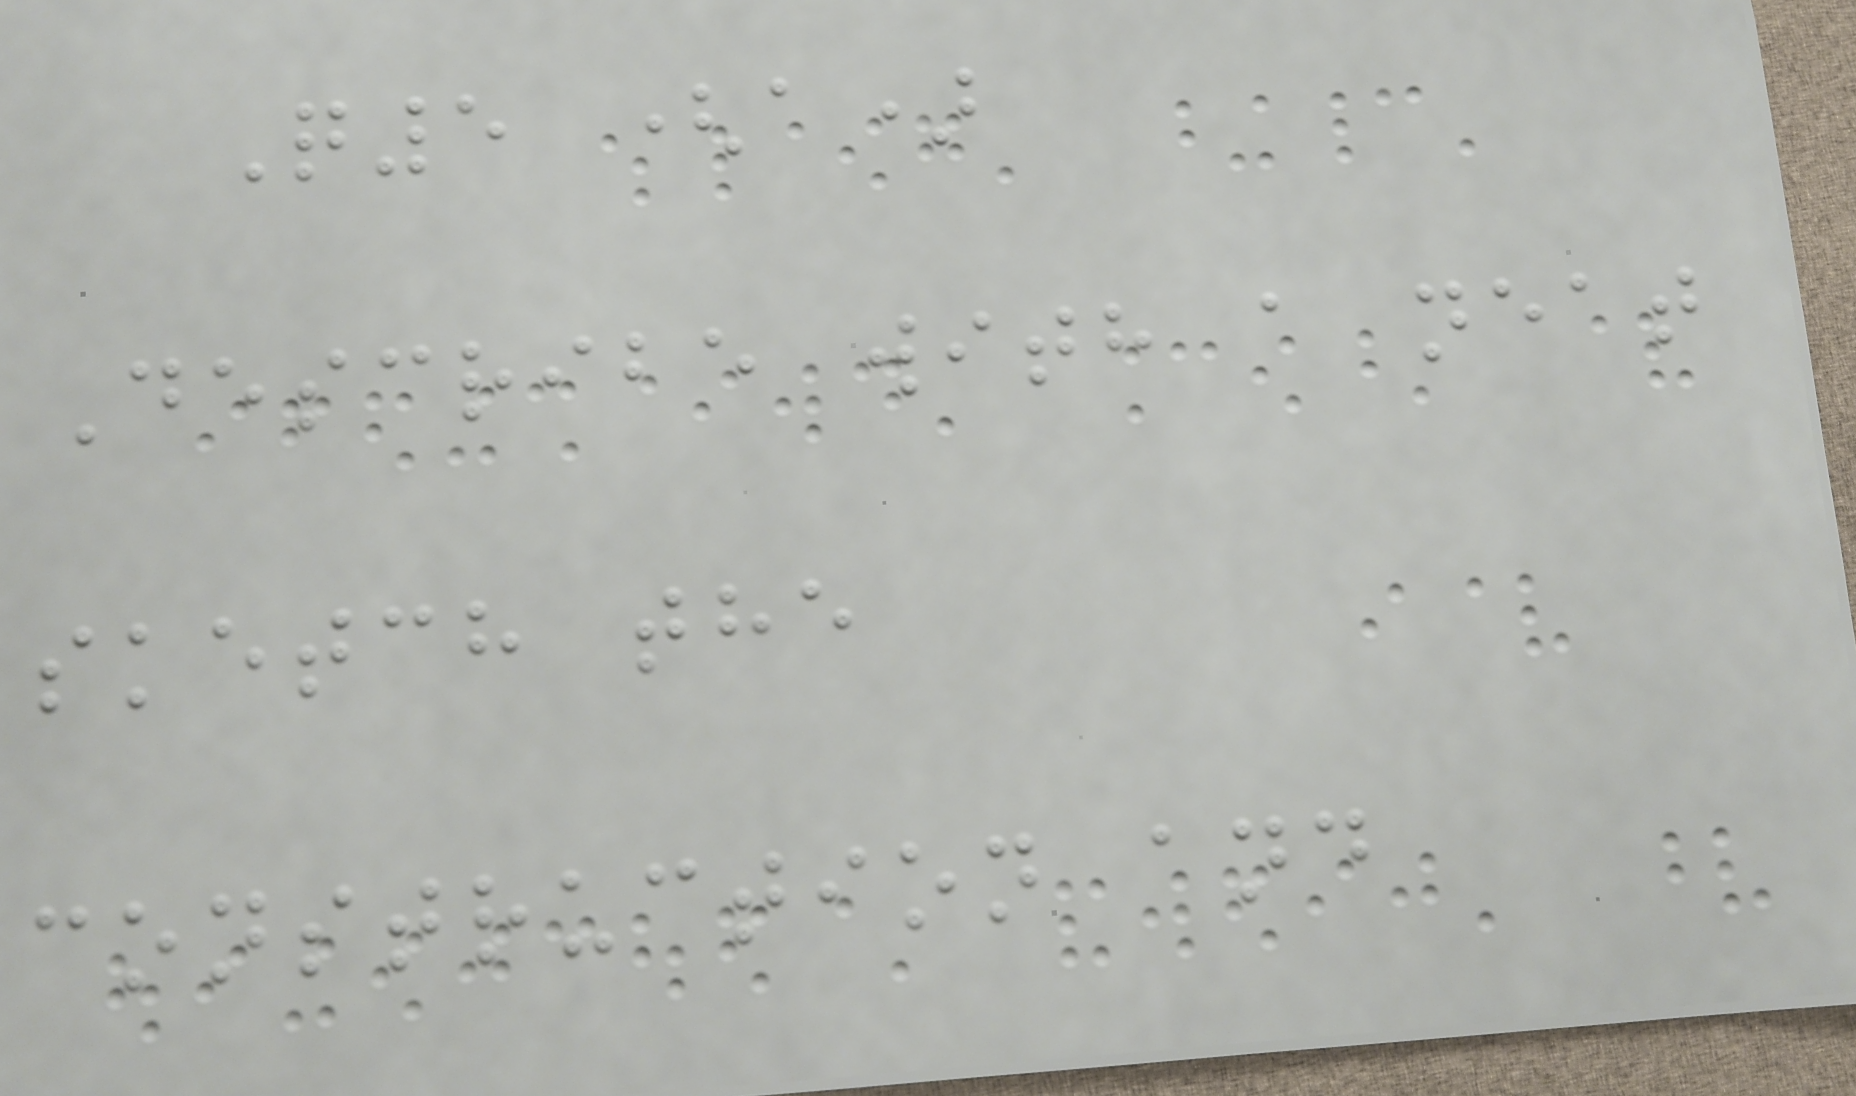Q5 (a)
Describe with a neat
sketch the
construction and
